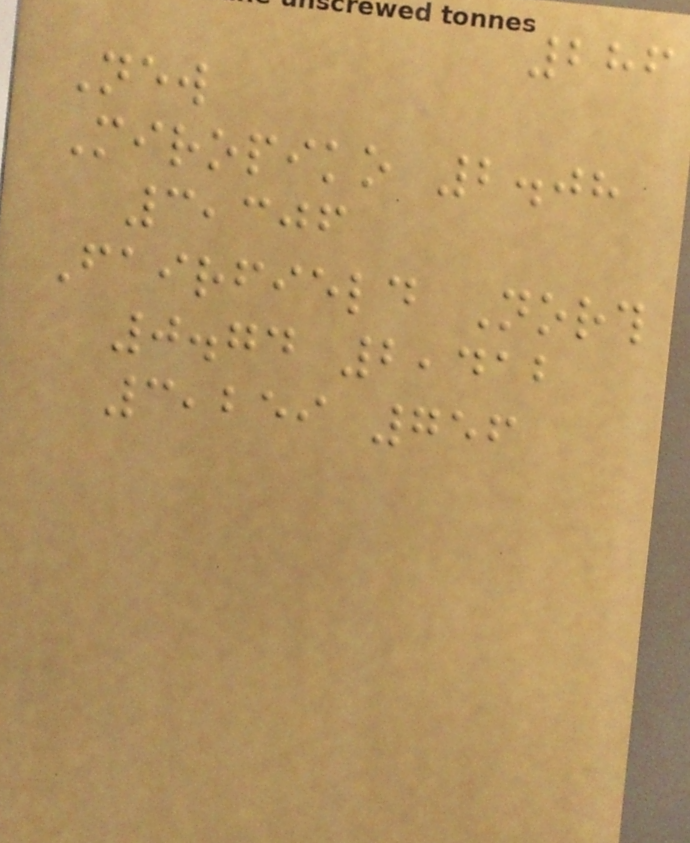286
New
Miropiko 2.08
3,306
Fairfield North
0.74 2,412
3,259 756
